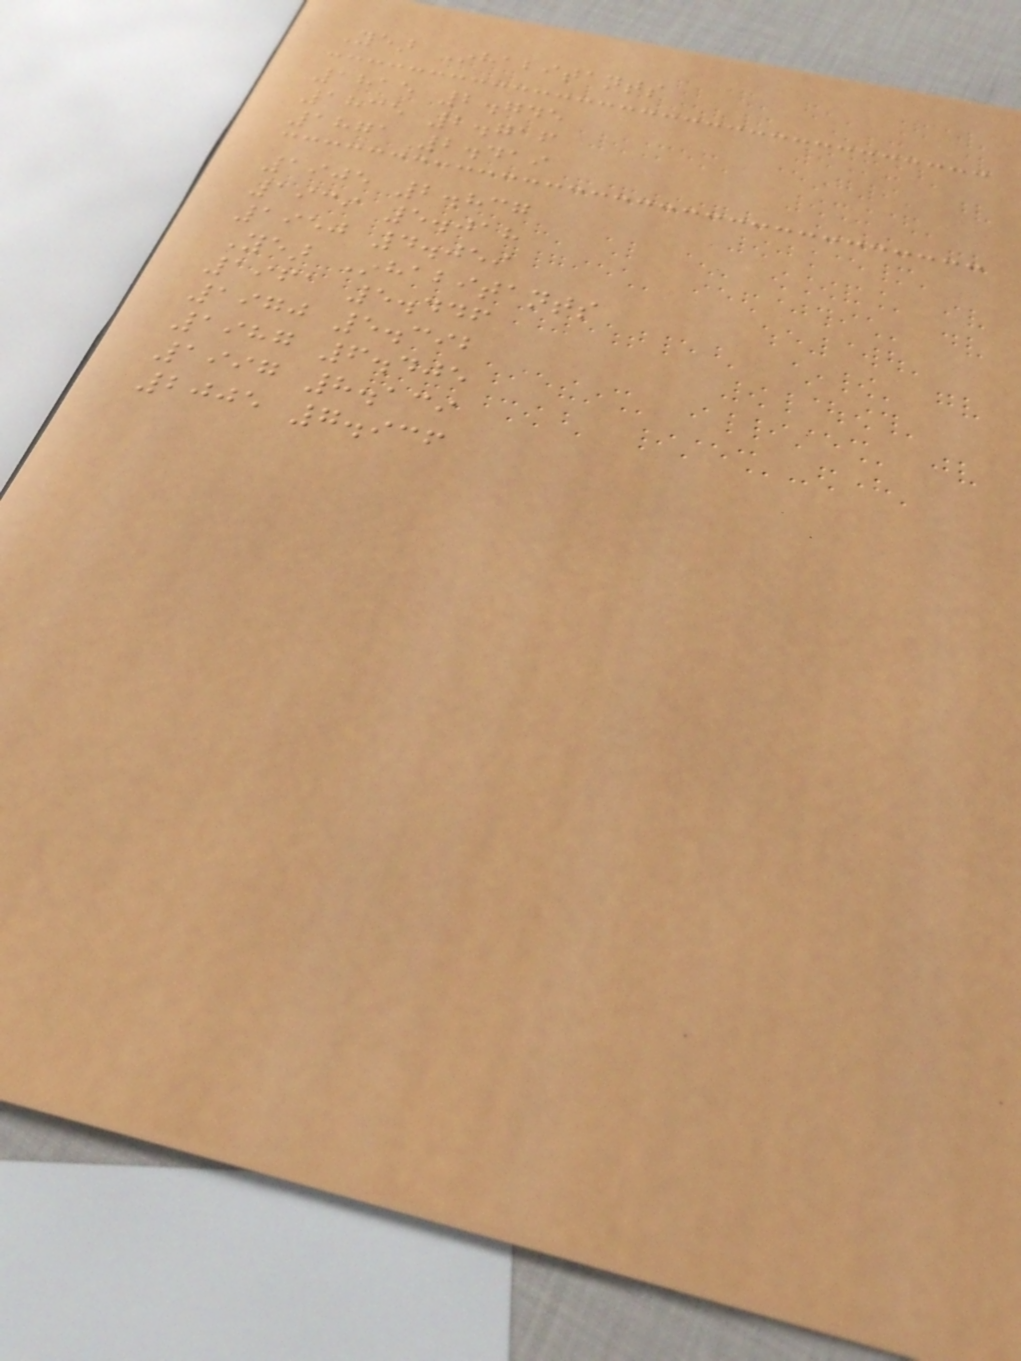Year Inhabitants
1815 2.745
1835 2.716
1871 2.419
1905 2.837
1939 5.018
1950 4.059
Year Inhabitants
1961 5.446
1970 5.392
1987 6.405
1997 8.139
2005 7.936
